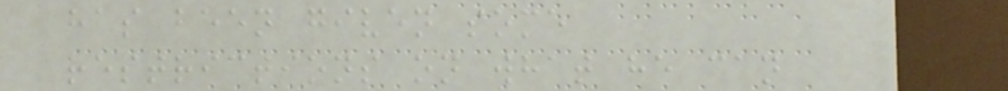has been given some
restrictions on what he can
